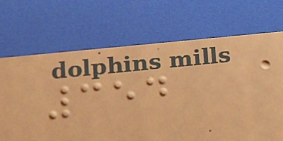354
